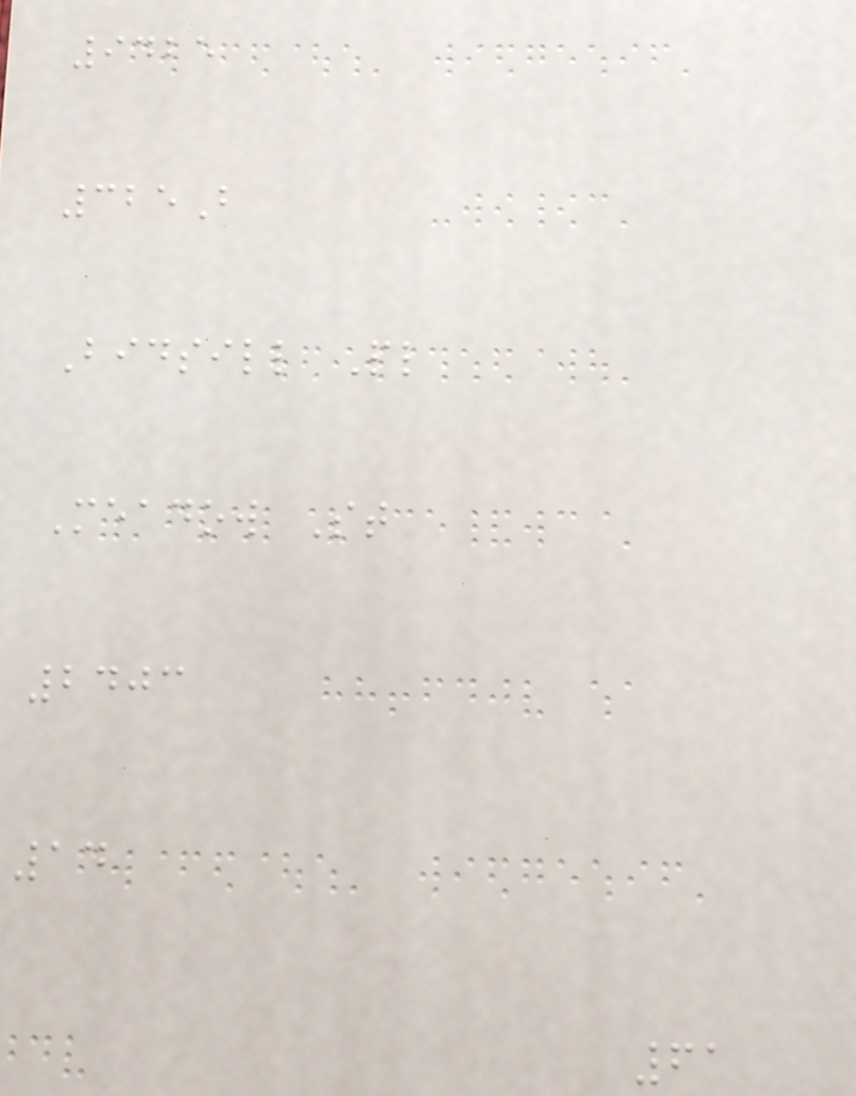9425
325B
Bidsill Pl
Meadow St
2403
14
61
